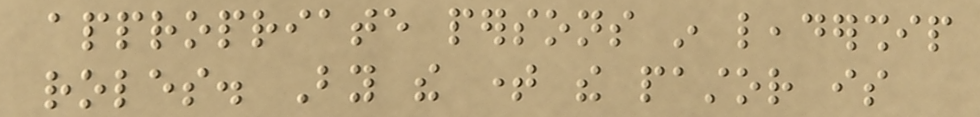appropriate persons in leadership
roles. By the time the pastor is
